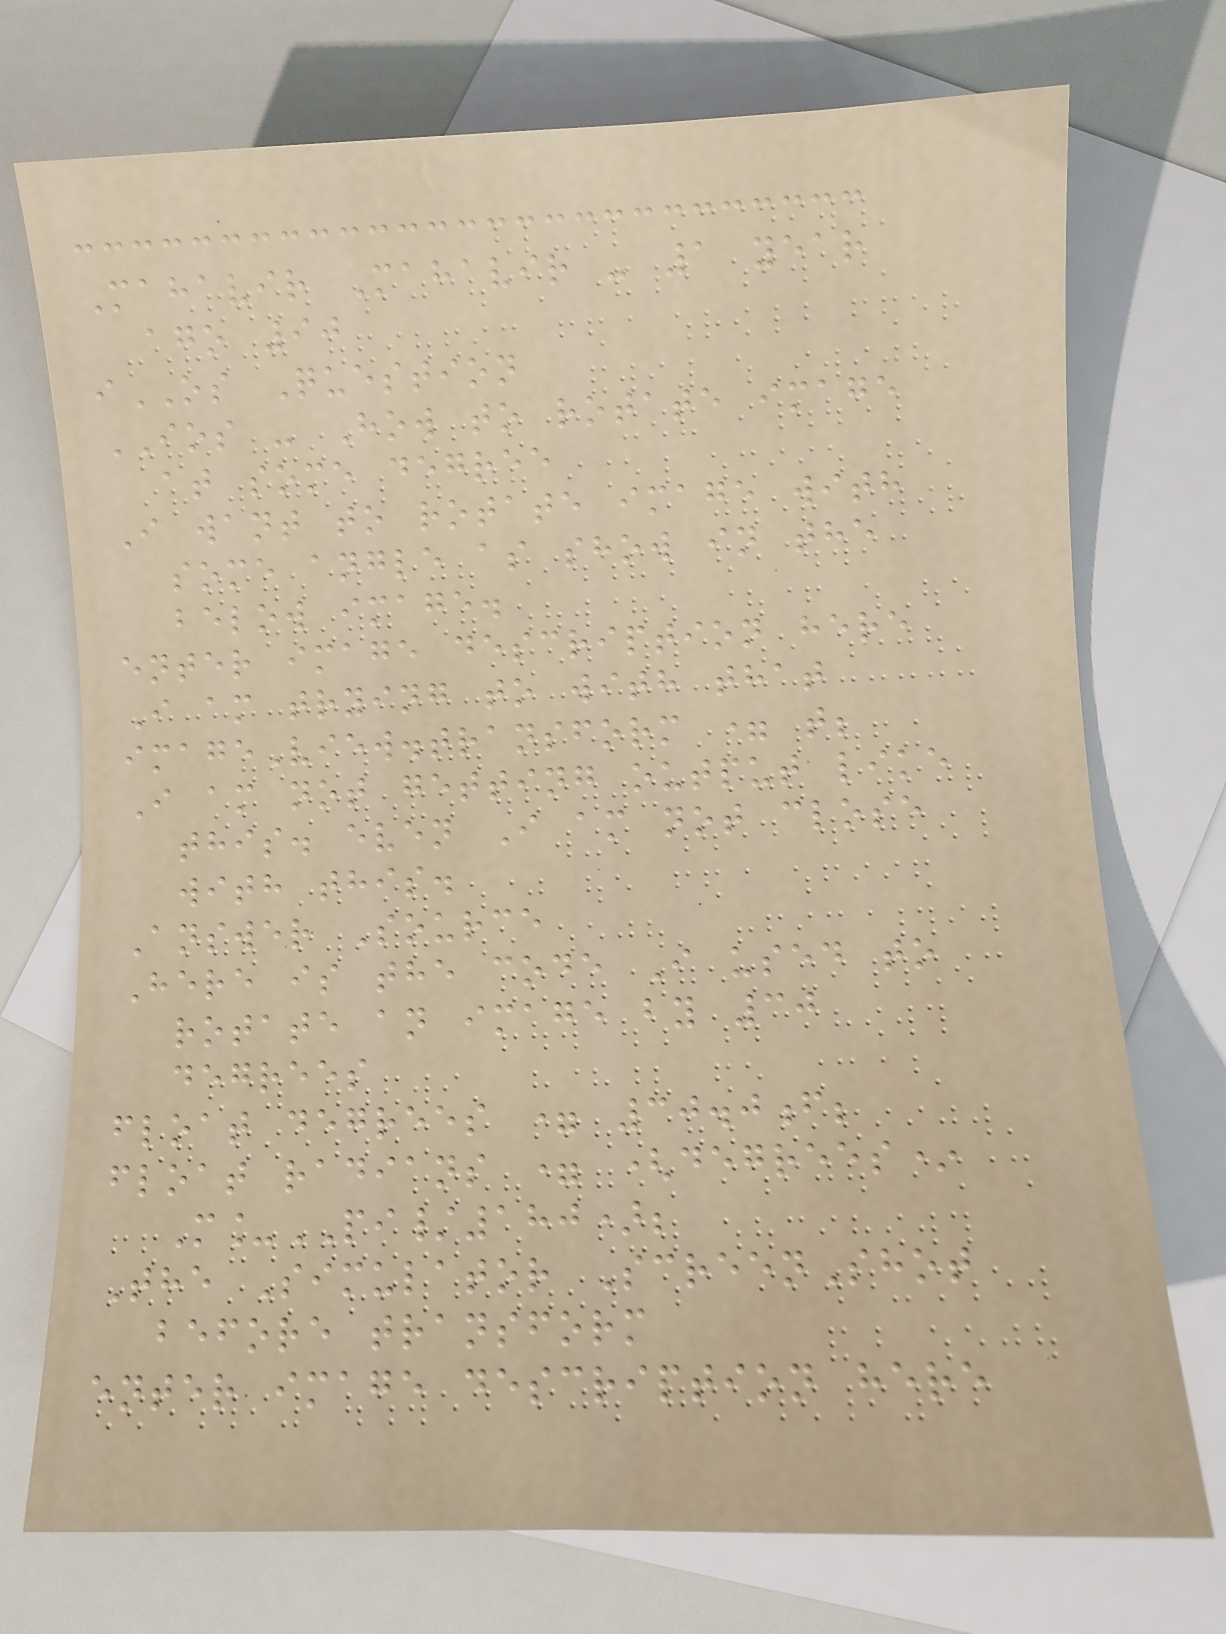Mahavir Mahavir - 1 year
ago 90
iOS Question
IOS - How to rotate image
at some degree
I want to rotate image with
some angle as show in the
below image.
enter image description here
I am trying to with that
imageView.transform = t;
I am not getting output like
this. even I am not close
with this.
Answer Source
Here is the code I used to
rotate an image by 30
degrees
float degrees = 30.0f;
float radians = (degrees*
M_PI/180);
The Simulator ScreenShot
before transform
enter image description here
